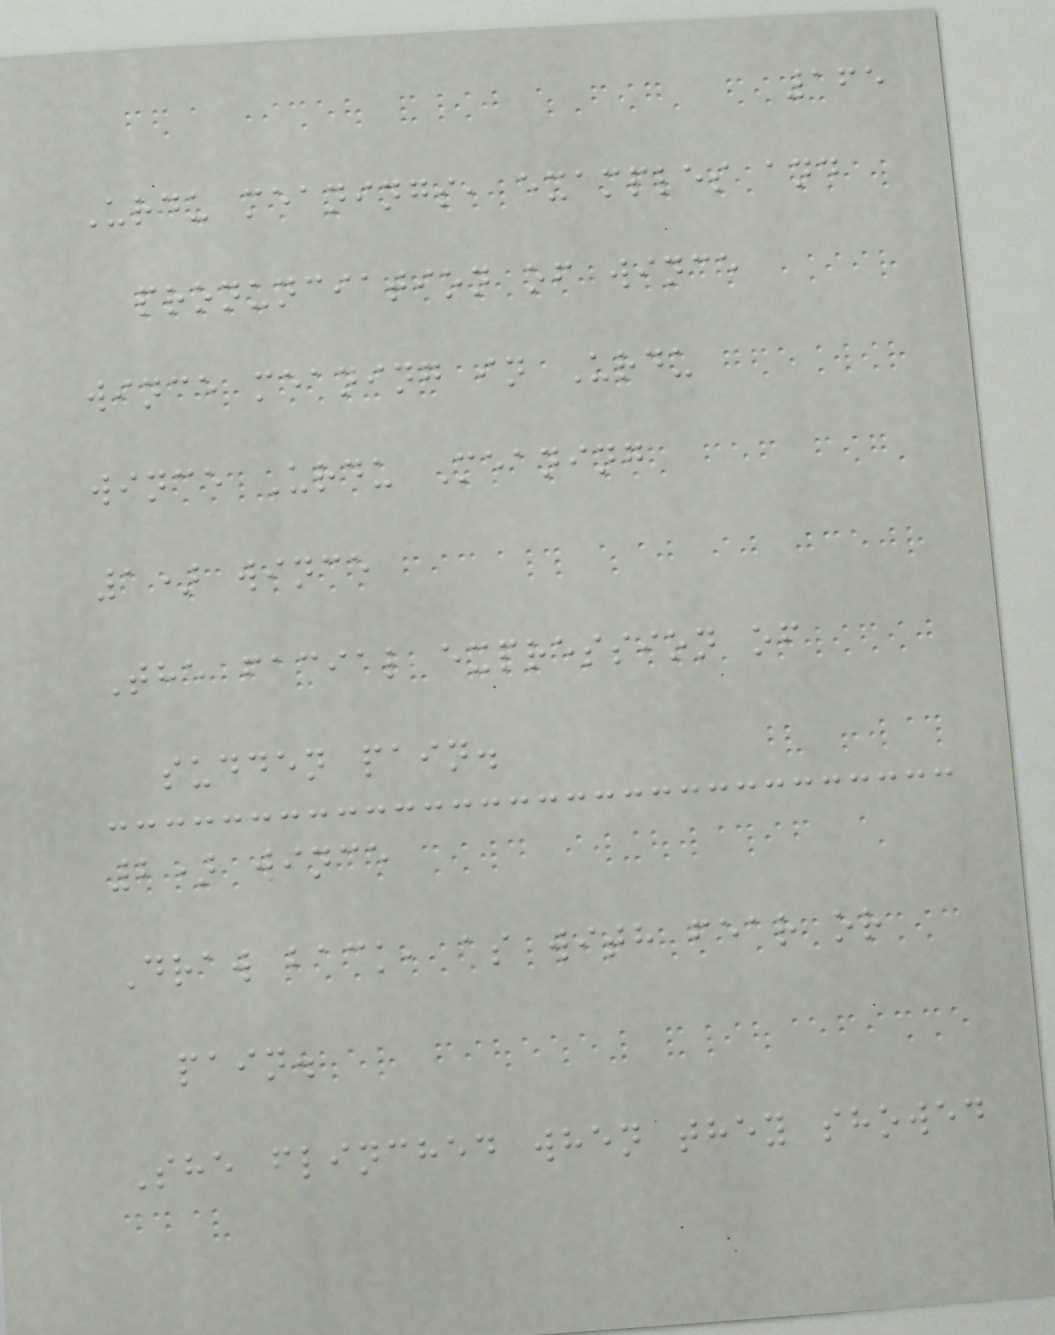165
Urdu meanings, examples and
pronunciation of wince
wince meaning in Urdu
wince Urdu Meaning
1) wince
The facial expression of
sudden pain.
2) wince
Draw back, as with fear or
pain.
She flinched when they showed
